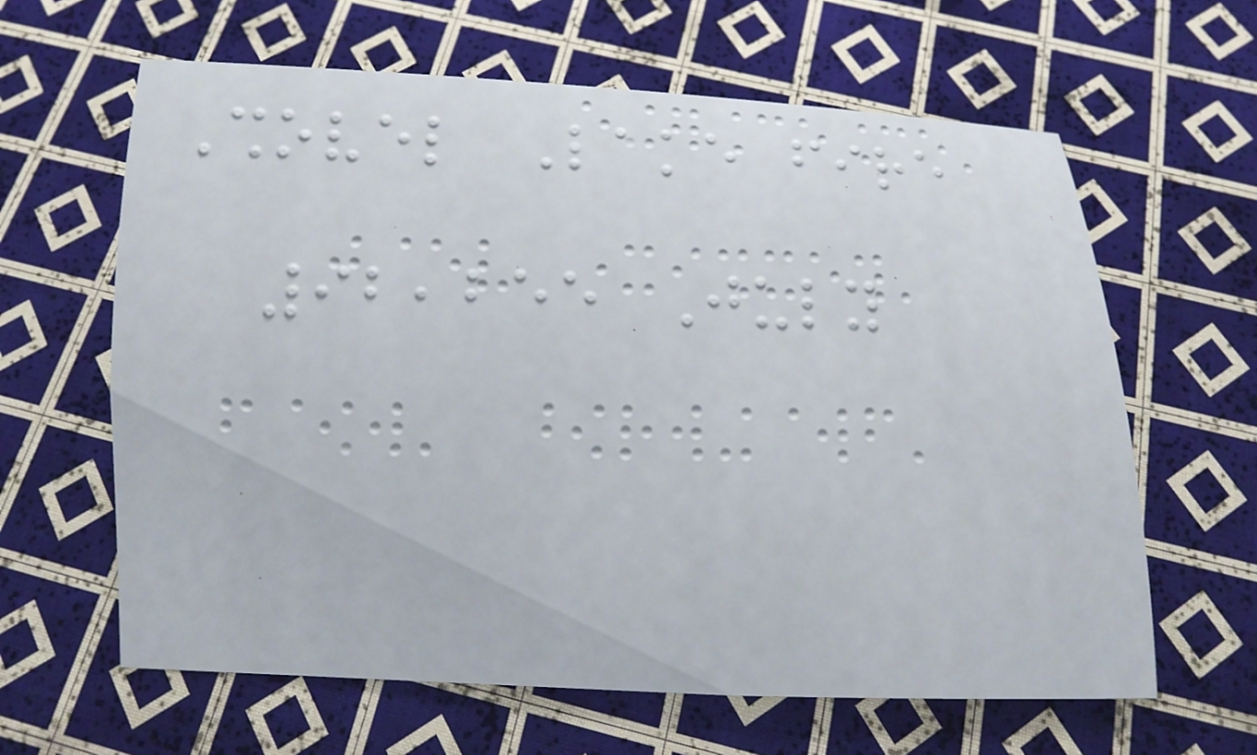Shovel Lake fire
92,255 July
